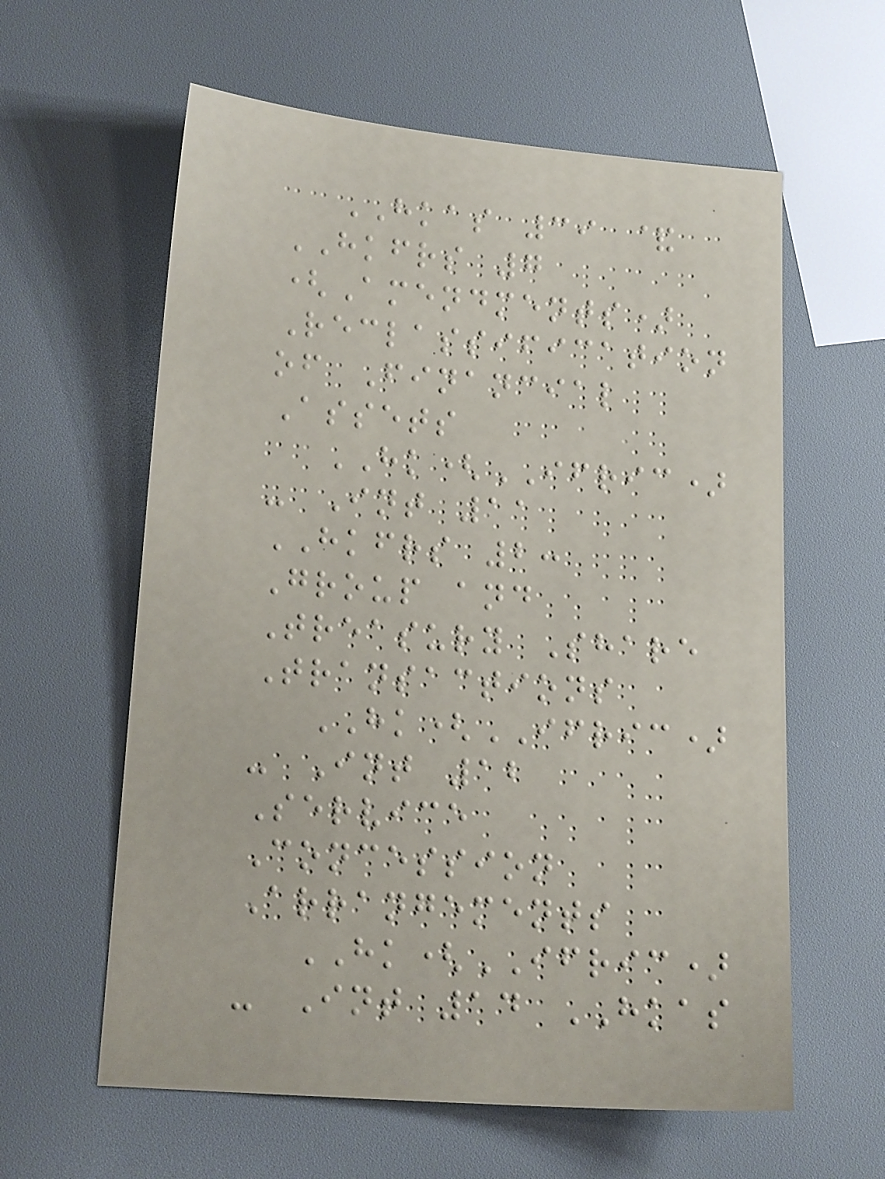HKAS 39 &
HKFRS 7
(Amendments)
Reclassification
of Financial
Assets
HK(IFRIC)
- Int 11
HKFRS 2:
Group and
Treasury Share
Transactions
HK(IFRIC)
- Int 12
Service
Concession
Arrangements
HK(IFRIC)
- Int 14 HKAS
